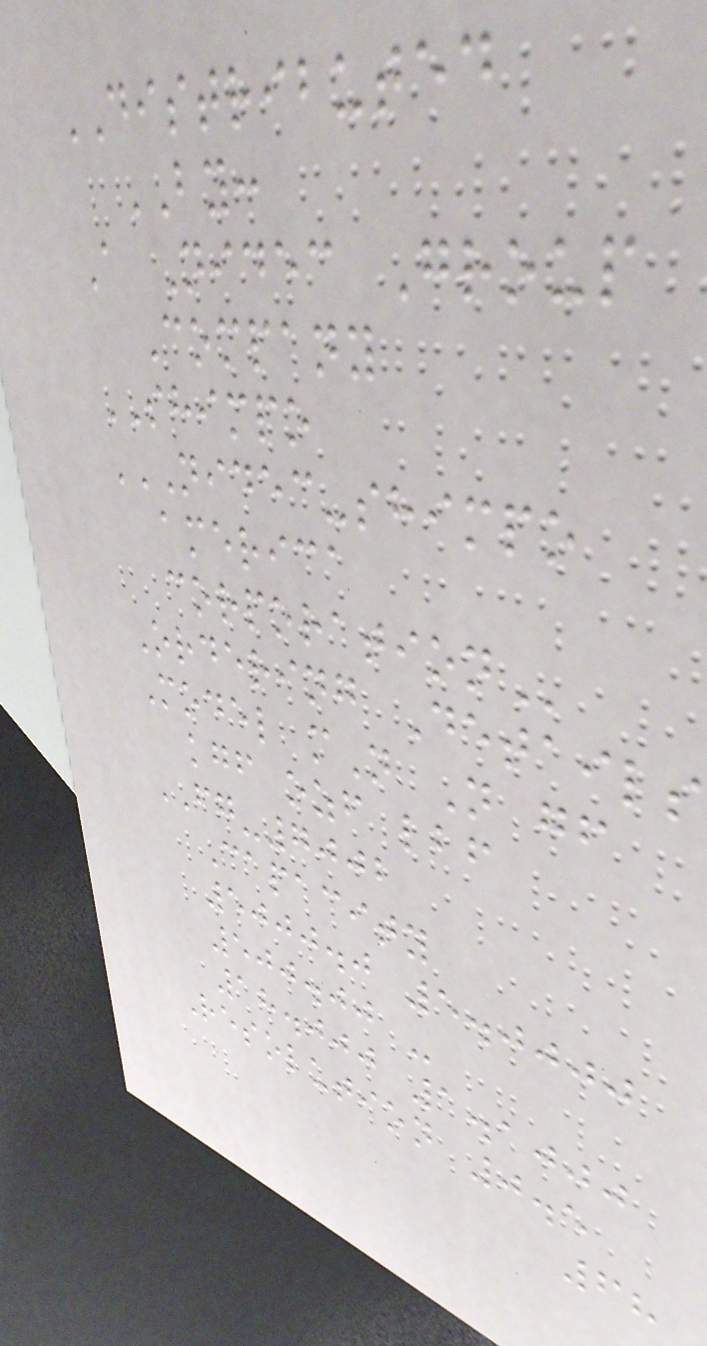DISTRIBUTED
BY:
A Nidec Group
Company
SHIMPO
NIDEC-SHIMPO
AMERICA
CORPORATION
Ordering Details
Model mN N gf
kgf ozf lbf
FG-7002
Capacity
5000.0 5.0000
500.00 -
18.000 1.1000
Resolution 0.5
68
